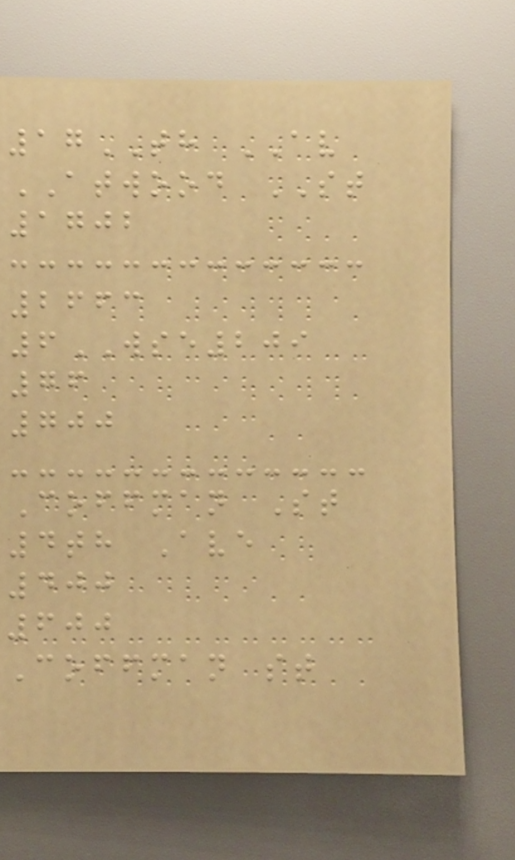17TH AV
ATWOOD ST
1702
2663
6WSE209
76
700
Coffman St
4th Ave
400
600
Coffman st
